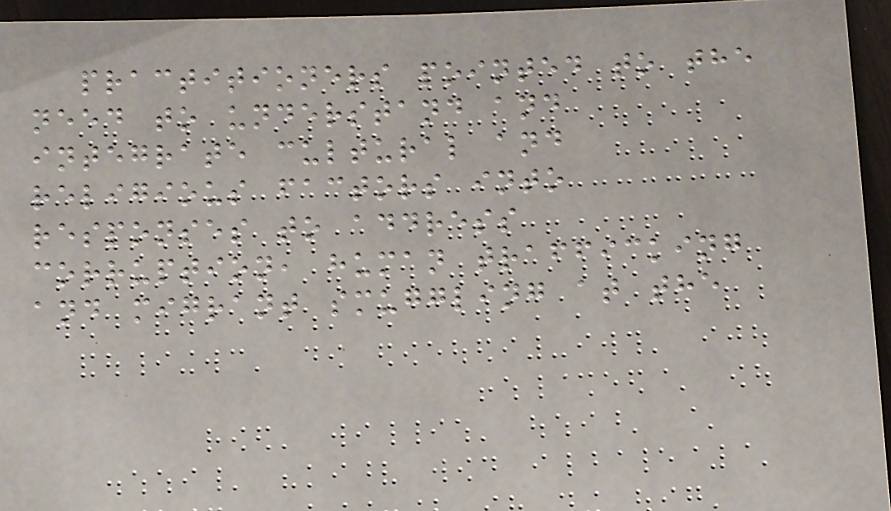practitioners pointed to the
need to understand and
integrate cultural and
religious factors into
responses to address
corruption, human trafficking
and migrant smuggling at the
